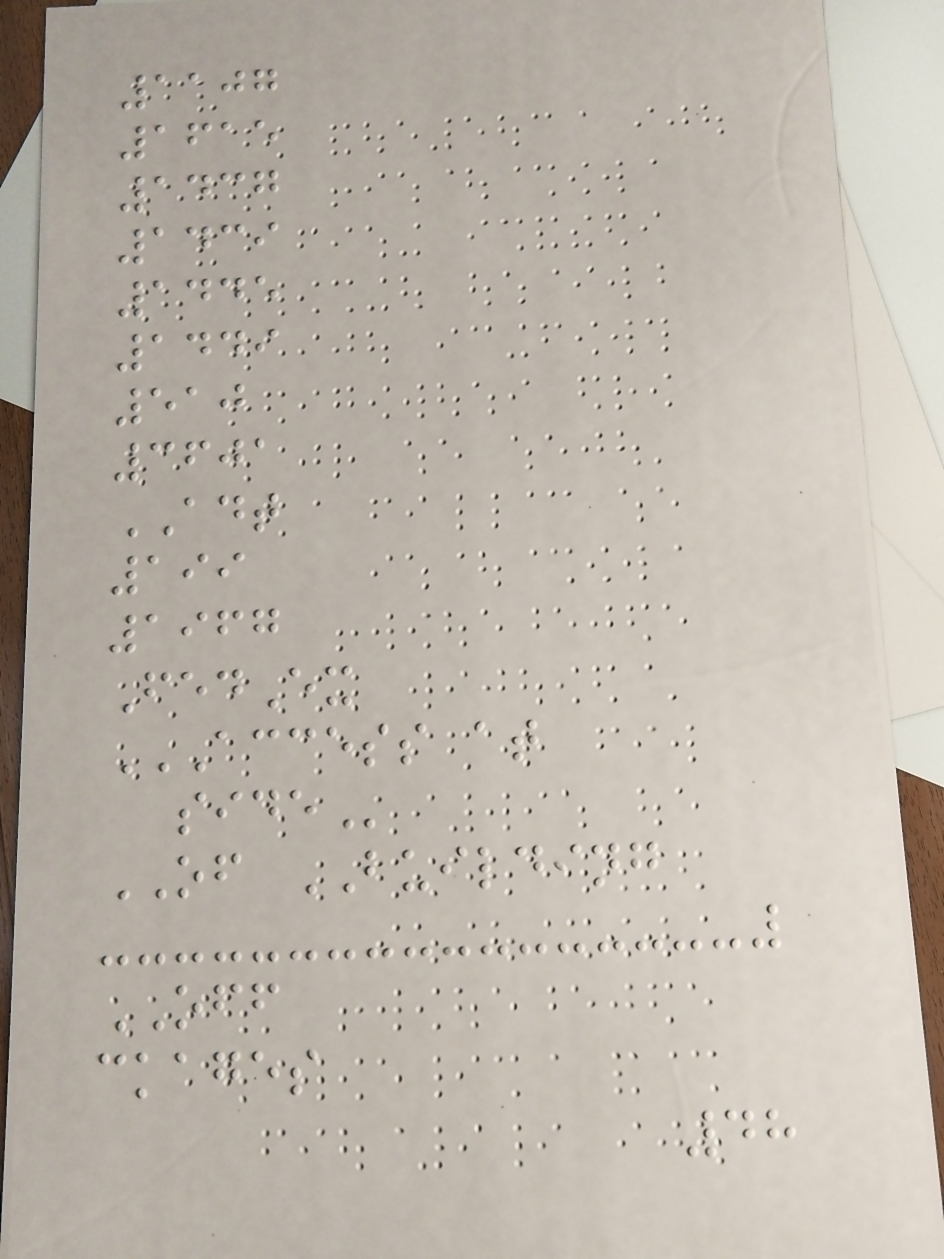1107
1615
1437
1439
1445
1449
510
3601
ADT
199
1967
FedEx
ACCESS AT
SIDE
OF BUILDING
OFF
ckages
48
